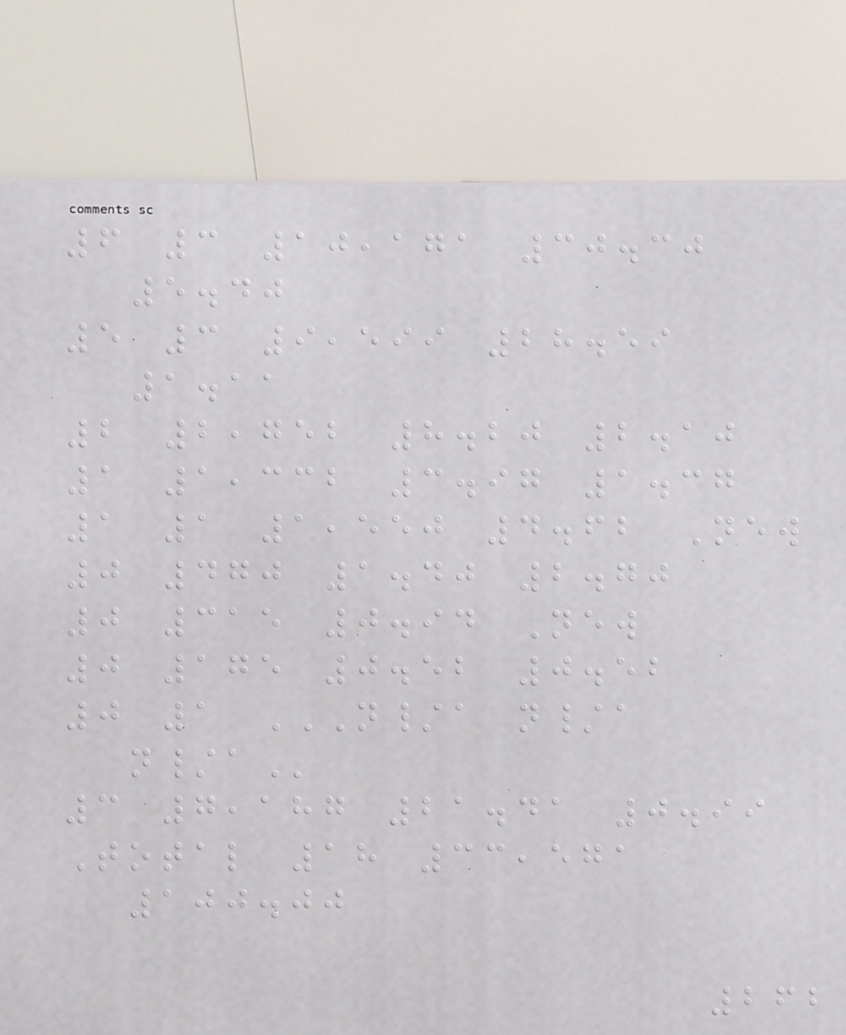6 3 10,171 30.30
5.40
5 3 9,599 28.59
1.11
2 2,752 8.20 2.10
1 1,332 3.97 1.37
1 1 1,550 4.62 New
0 470 1.40 2.70
0 315 0.94 New
0 175 0.52 0.52
0 1 N/A N/A
N/A
3 7,187 21.41 0.99
Total 18 33,571
100.00
262
